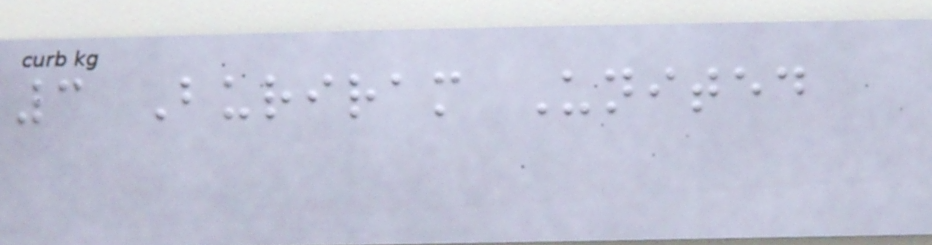3 Buriram United
